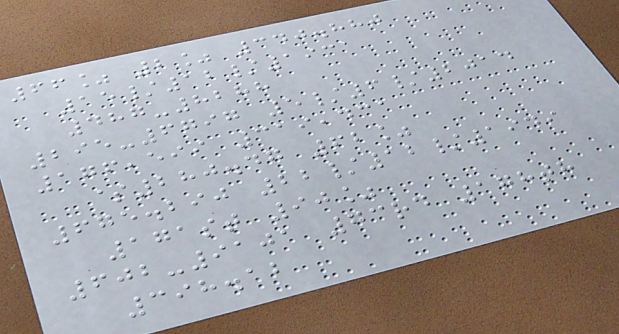66% 2% 340.880
15/12/1931
487-8288
295-6797 5/6/2014
176,599 319,431
$280.47 62%
675.290 22/12/1949
171st 90%
602-9101 73rd 178th
398.12
